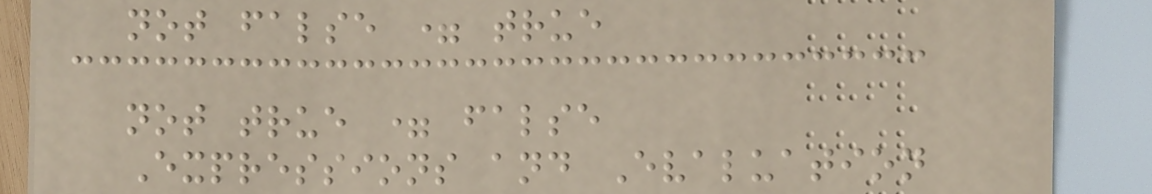not false = true
not true = false
Expressions and Evaluation
